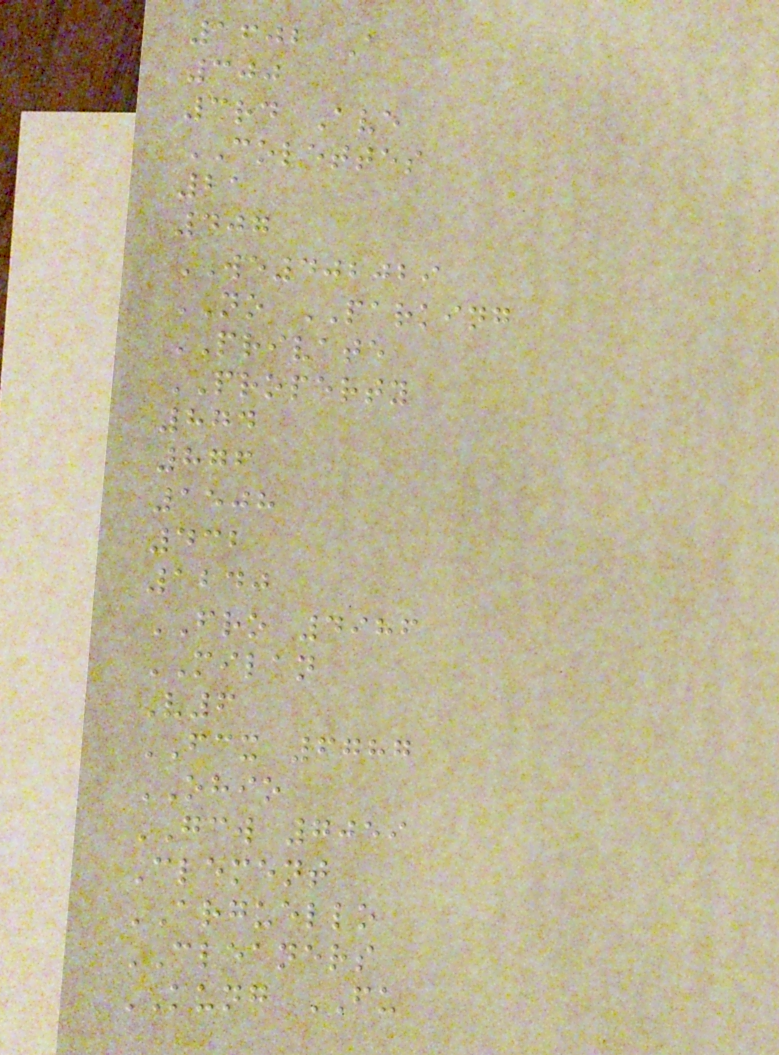1602 A
300
3rd Ave
COLETTES
21
407
WE402029
NO PARKING
PRIVATE
PROPERTY
874
876
1508
432
1240
FRO 4986
MILAN
V6
FCX 6787
OHIO
GCW 7059
Clement
ARGUELLO
CLEANERS
KUNG FU
